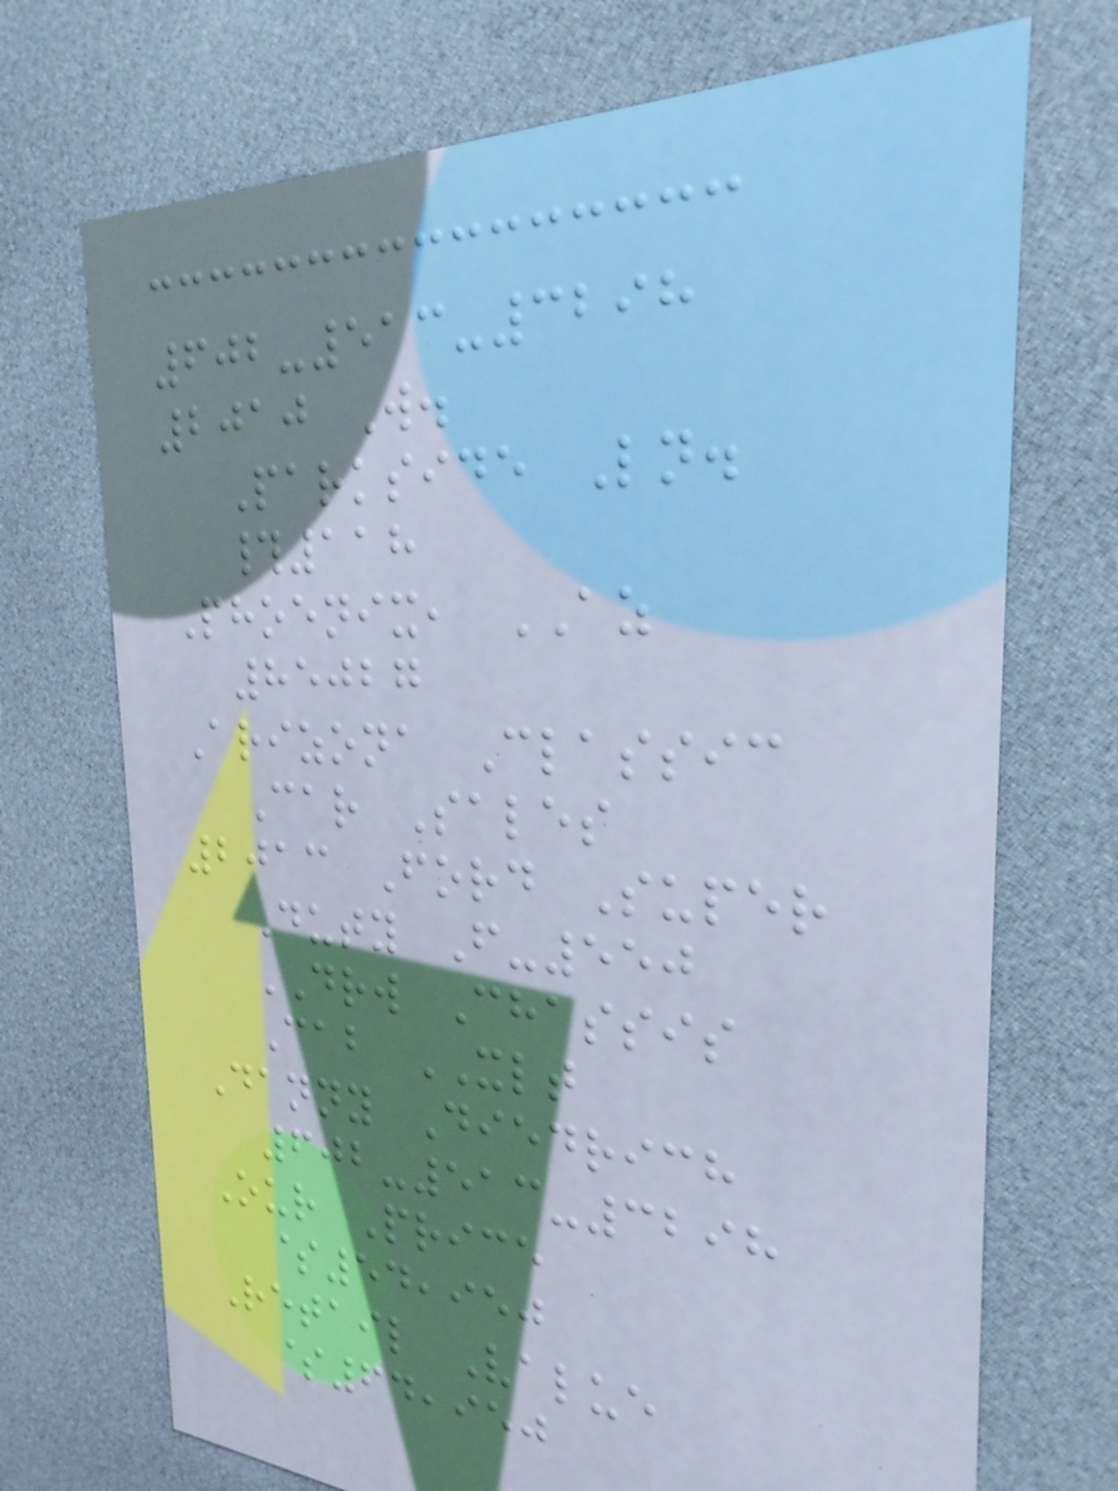602-513-3298
2010 W.
Parkside Ln.
#118
Phoenix, AZ
85027
Arizona Classic
Car Sales
2013 Ford Super
Duty F-550
DRW Chassis
Cab XLT
Danny Diedrich
602-513-3298
Our Price
$54,950
Retail Value
$64,950
